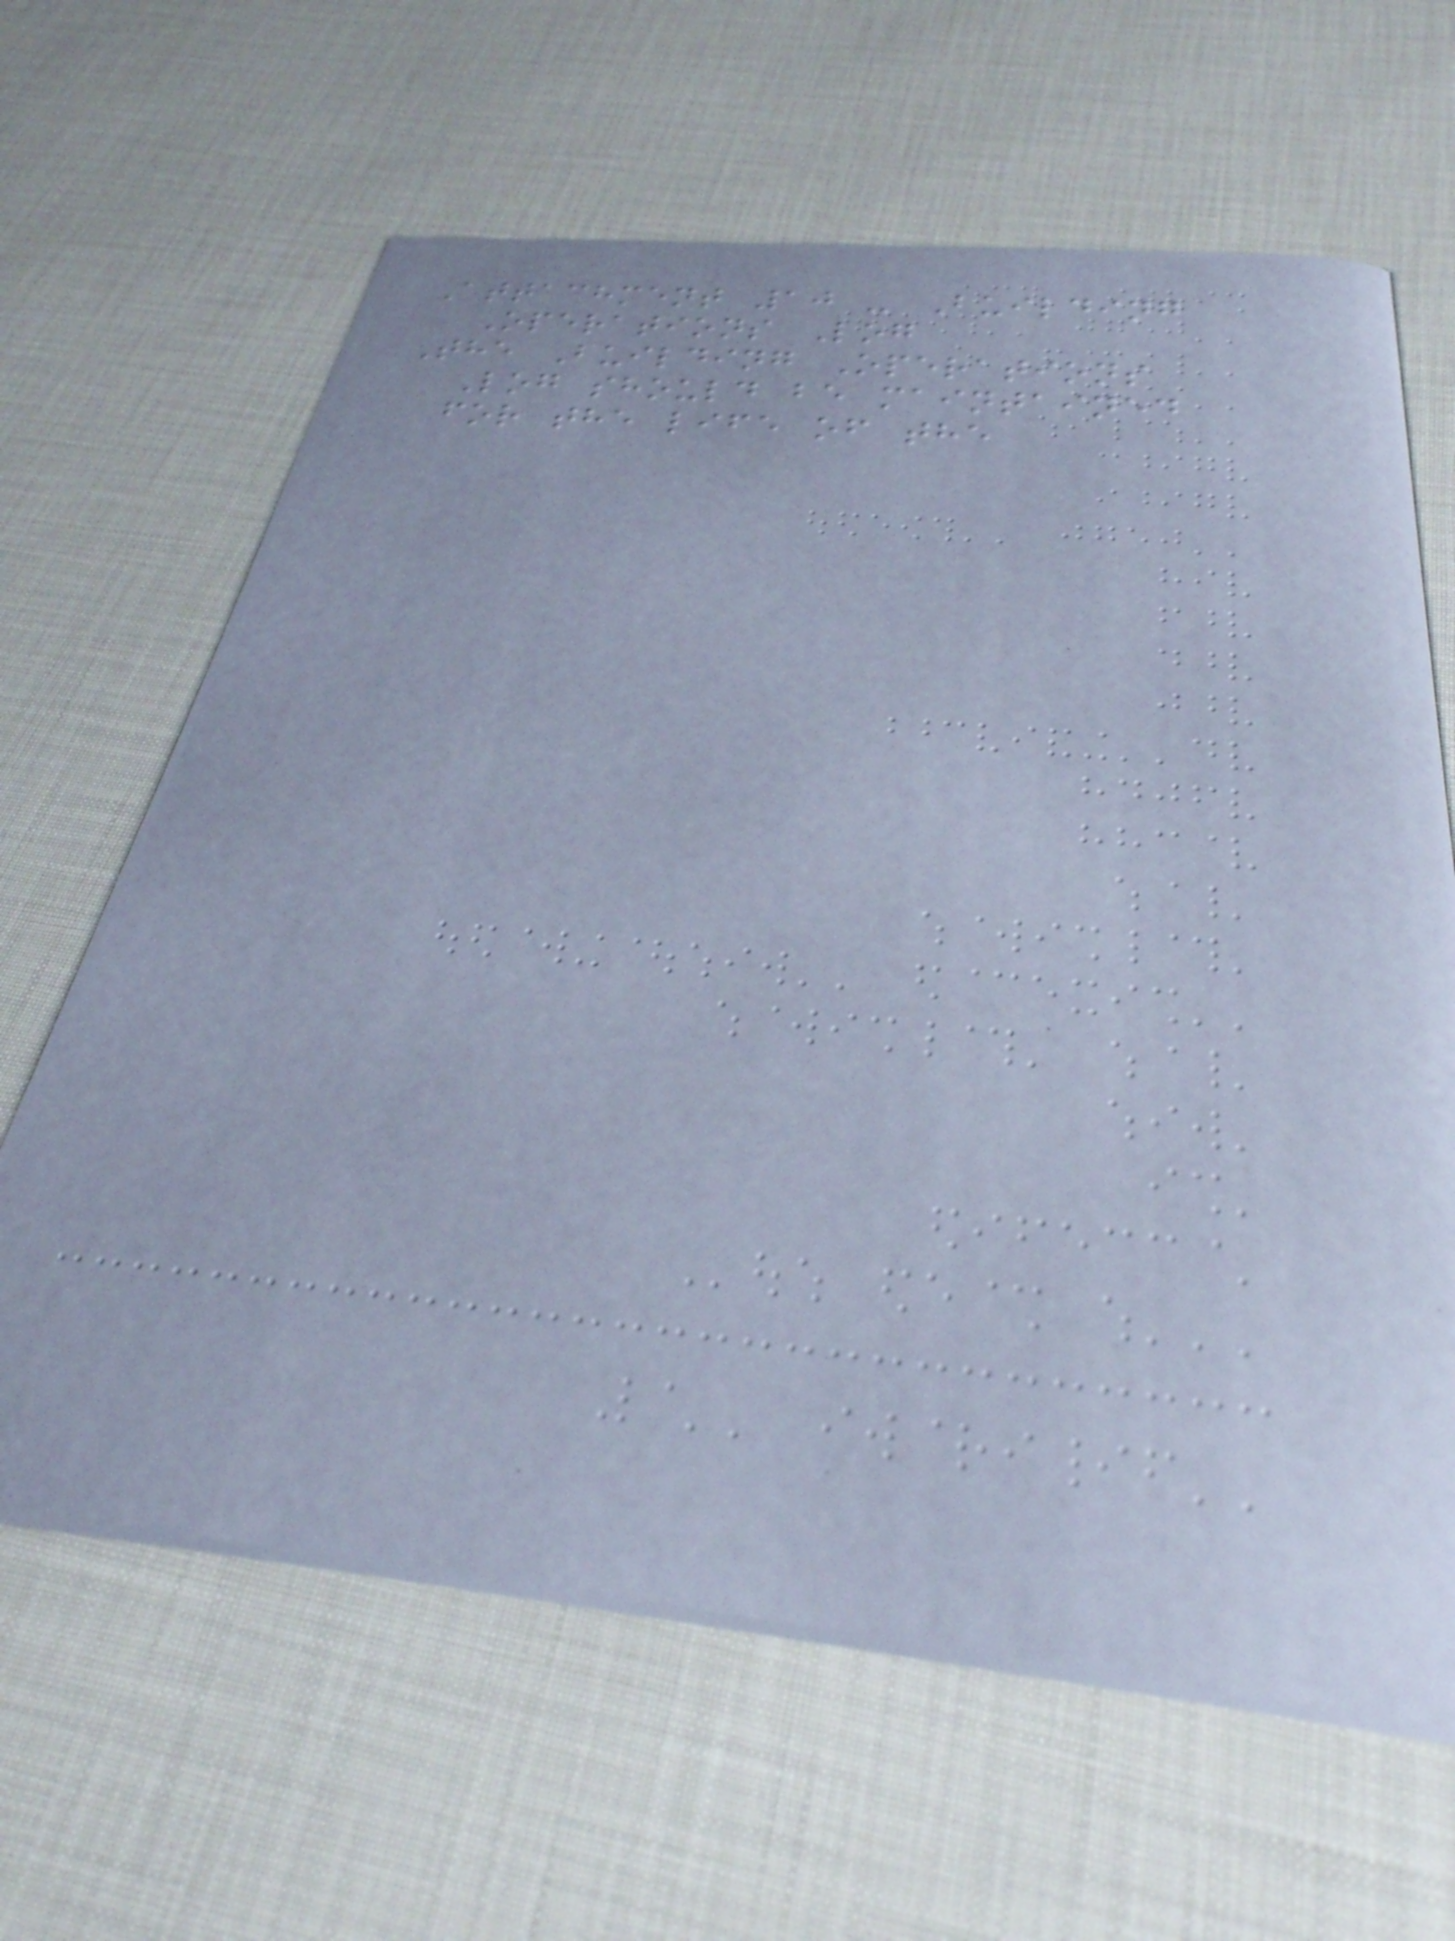Attachment 10 - Building
Operations Log
The Building Operations
Log should be maintained
for the life of the
